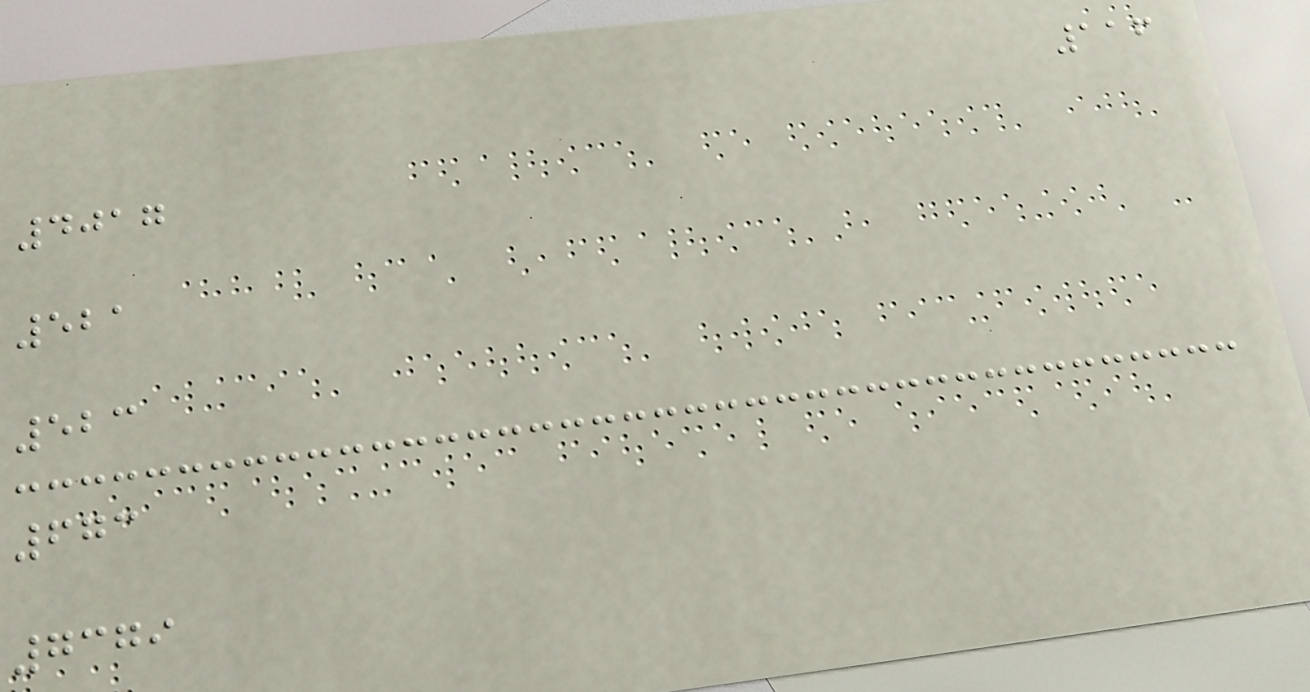116
4017
521
523
673
7379
